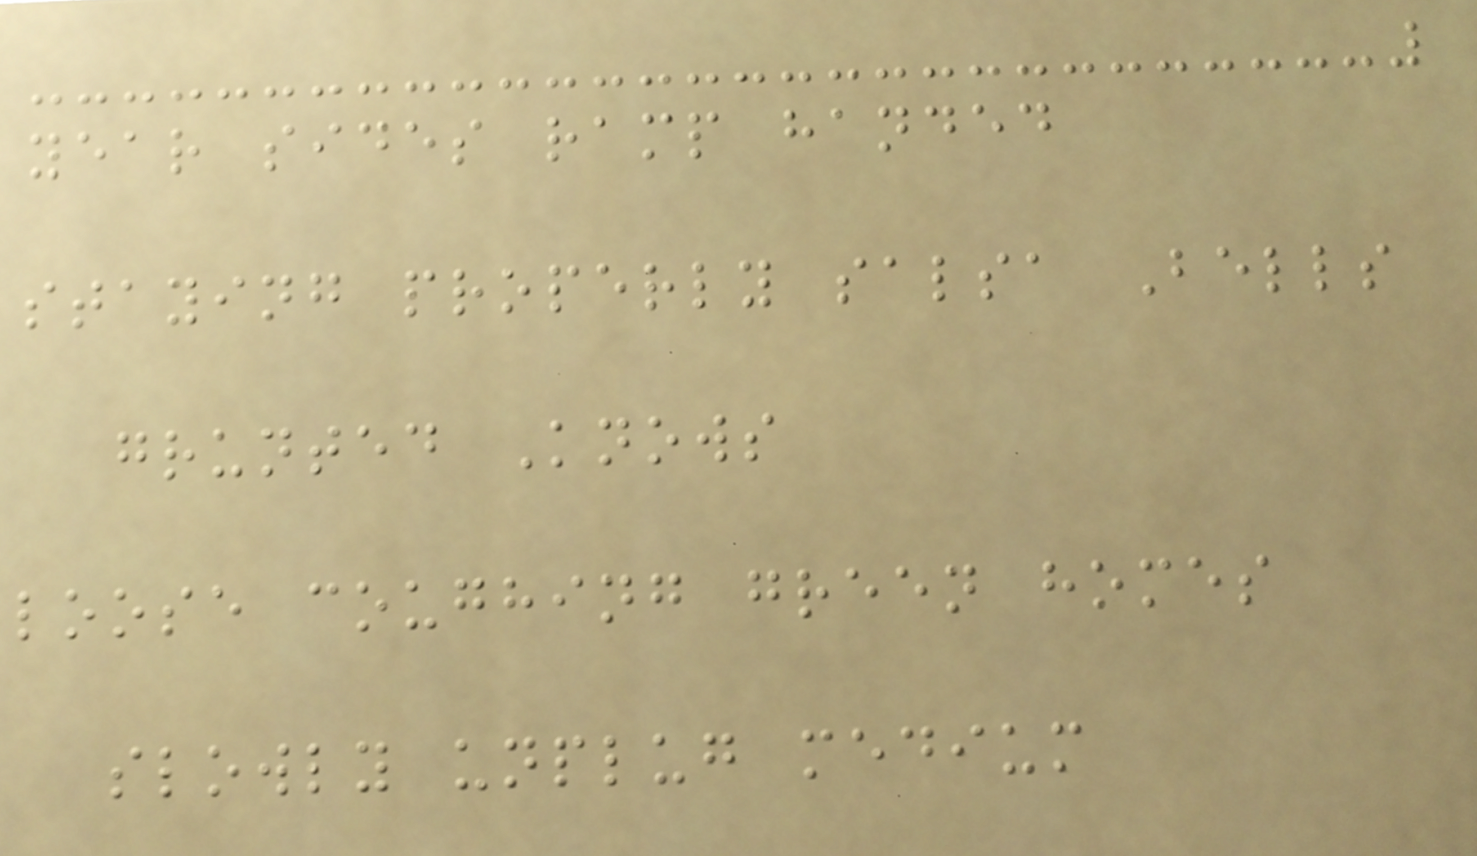year sides ramp handed
staying properly salsa Bells
grunted Knows
loose coughing green homes
slowly unplug medium
